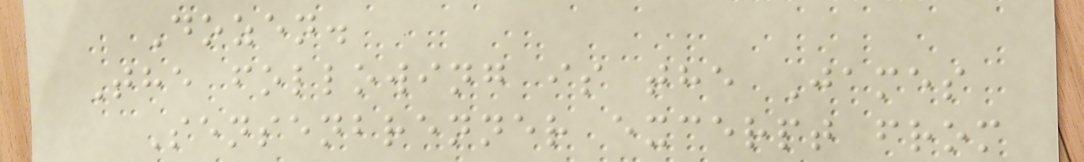Dozen.
The following is the James
Sensenbrenner excerpt from
